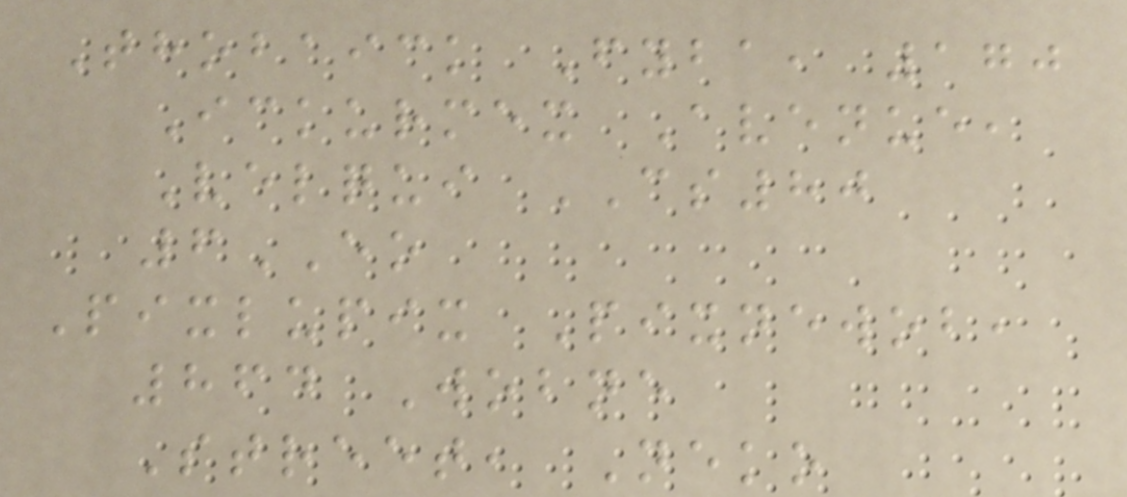Thobaick Fyba, 170
Ickurmex Avenue,
Velqui CS80
6EO
Pixlupix Pixnewob,
864 Wobne
Street, Neko
